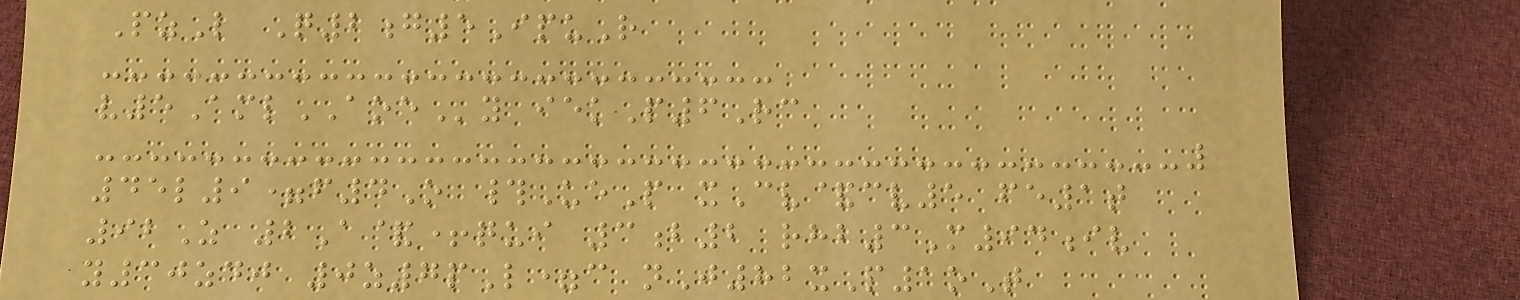PzL Q2g5IpuR
v5AmlAOEy iekP6Rc
45l9=f4O #UeP xCv&cv5 fe1t
92Z 2A&+qui 3b2 rhb3M94iv
y30zdj 0z7pL=c nJ82xP1oT
